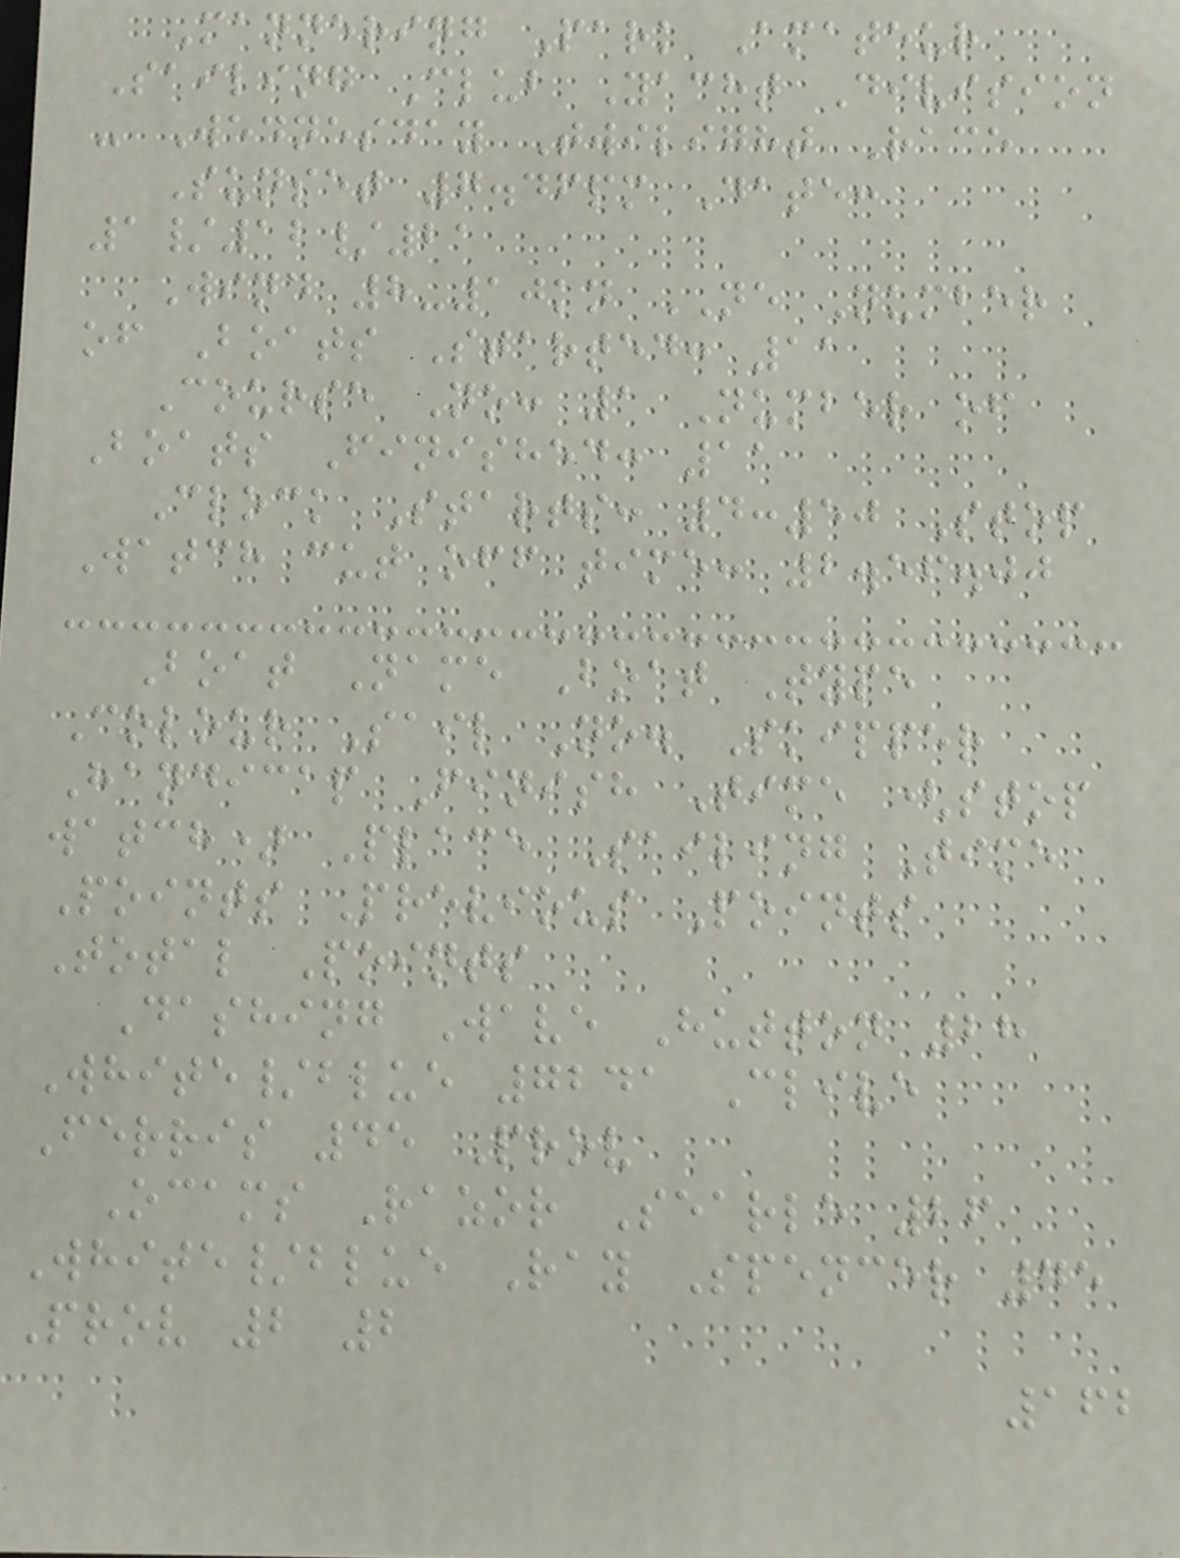Mannering Park Amateur
Sailing Club Yacht Division
- Wednesday Twilight Race
Sunset 7.46pm Date:
1/12/21
Wind 8-10kn NE Number
of Boats Started: 11
Course No: 1 Number of
Boats Finished: 11
Clock Starts: 4:50 Stop
Watch cut off time: 2.56.00
Boat Name Boat Type
Colour Sail No. Skipper
Handicap Finish Time (stop
watch) Place Sailing Time
Points Previous Points
Total Points
Dashing Wave Hutton 28
White/blue 7241 Clive
Ferris 45 Prov
Ocams Razor Searle 26
White/blue Ray Spencer 45
Prov 2 2
162
